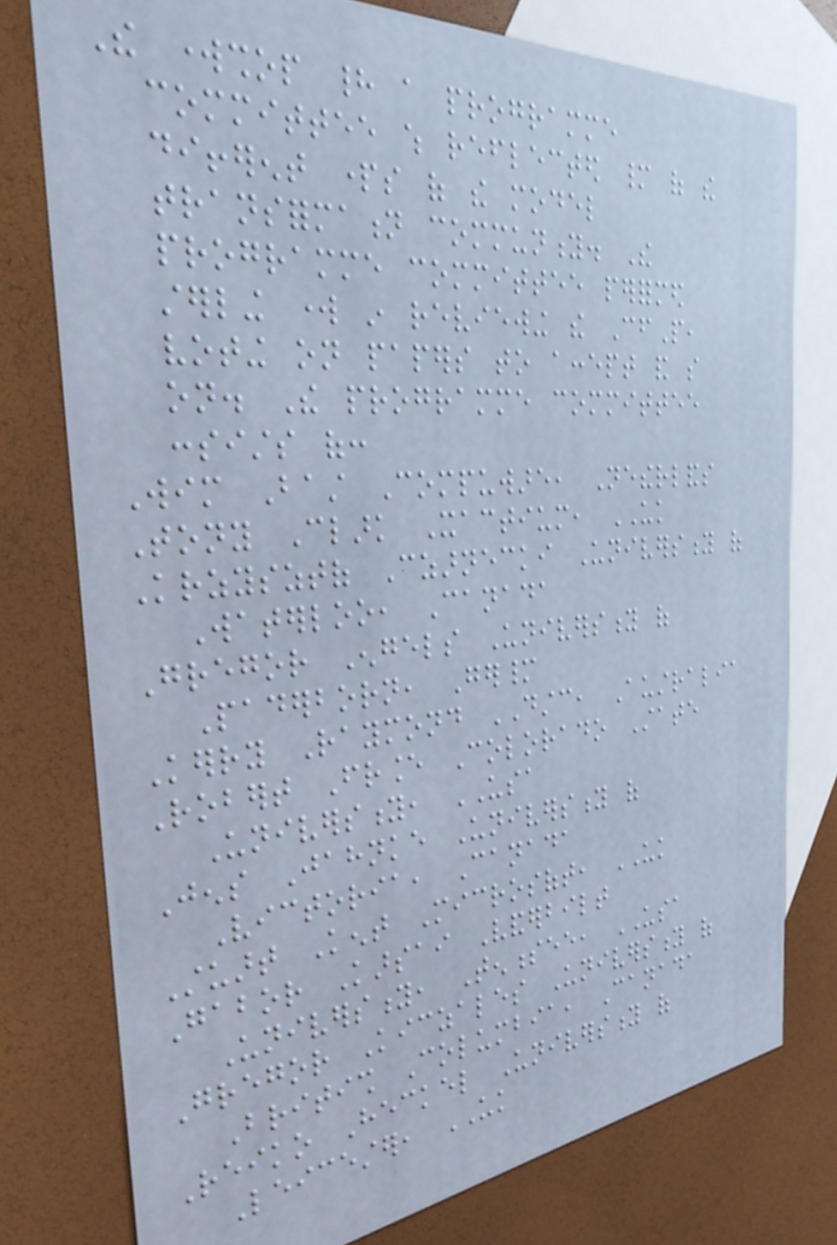The workshop had a programme
committee which reflected many of the
different parts of the model
transformation community. The
programme committee performed
sterling work in reviewing the CfP,
voting on papers to accept and so
on. The programme committee
consists of:
Wim Bast Compuware, Netherlands
Tony Clark Xactium, UK
Krzysztof Czarnecki University of
Waterloo, Canada
Gregor Engels University of
Paderborn, Germany
Kerry Raymond DSTC, Australia
Robert France Colorado State
University, USA
Jens Jahnke University of
Victoria, Canada
Stuart Kent Microsoft, UK
Gabor Karsai Vanderbilt
University, Tennessee, USA
Gregor Kiczales University of
British Columbia, Canada
Reiko Heckel University of
Leicester, UK
